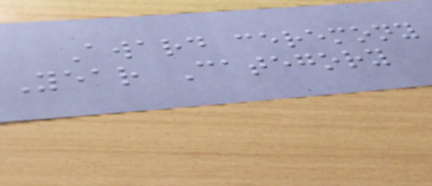Award ceremony
Year Category
